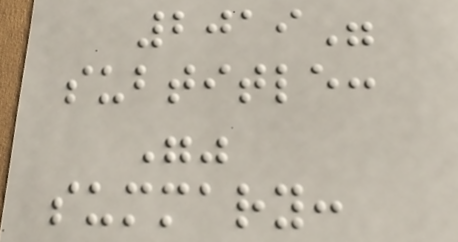2019"
subtitle:
""
summary:
